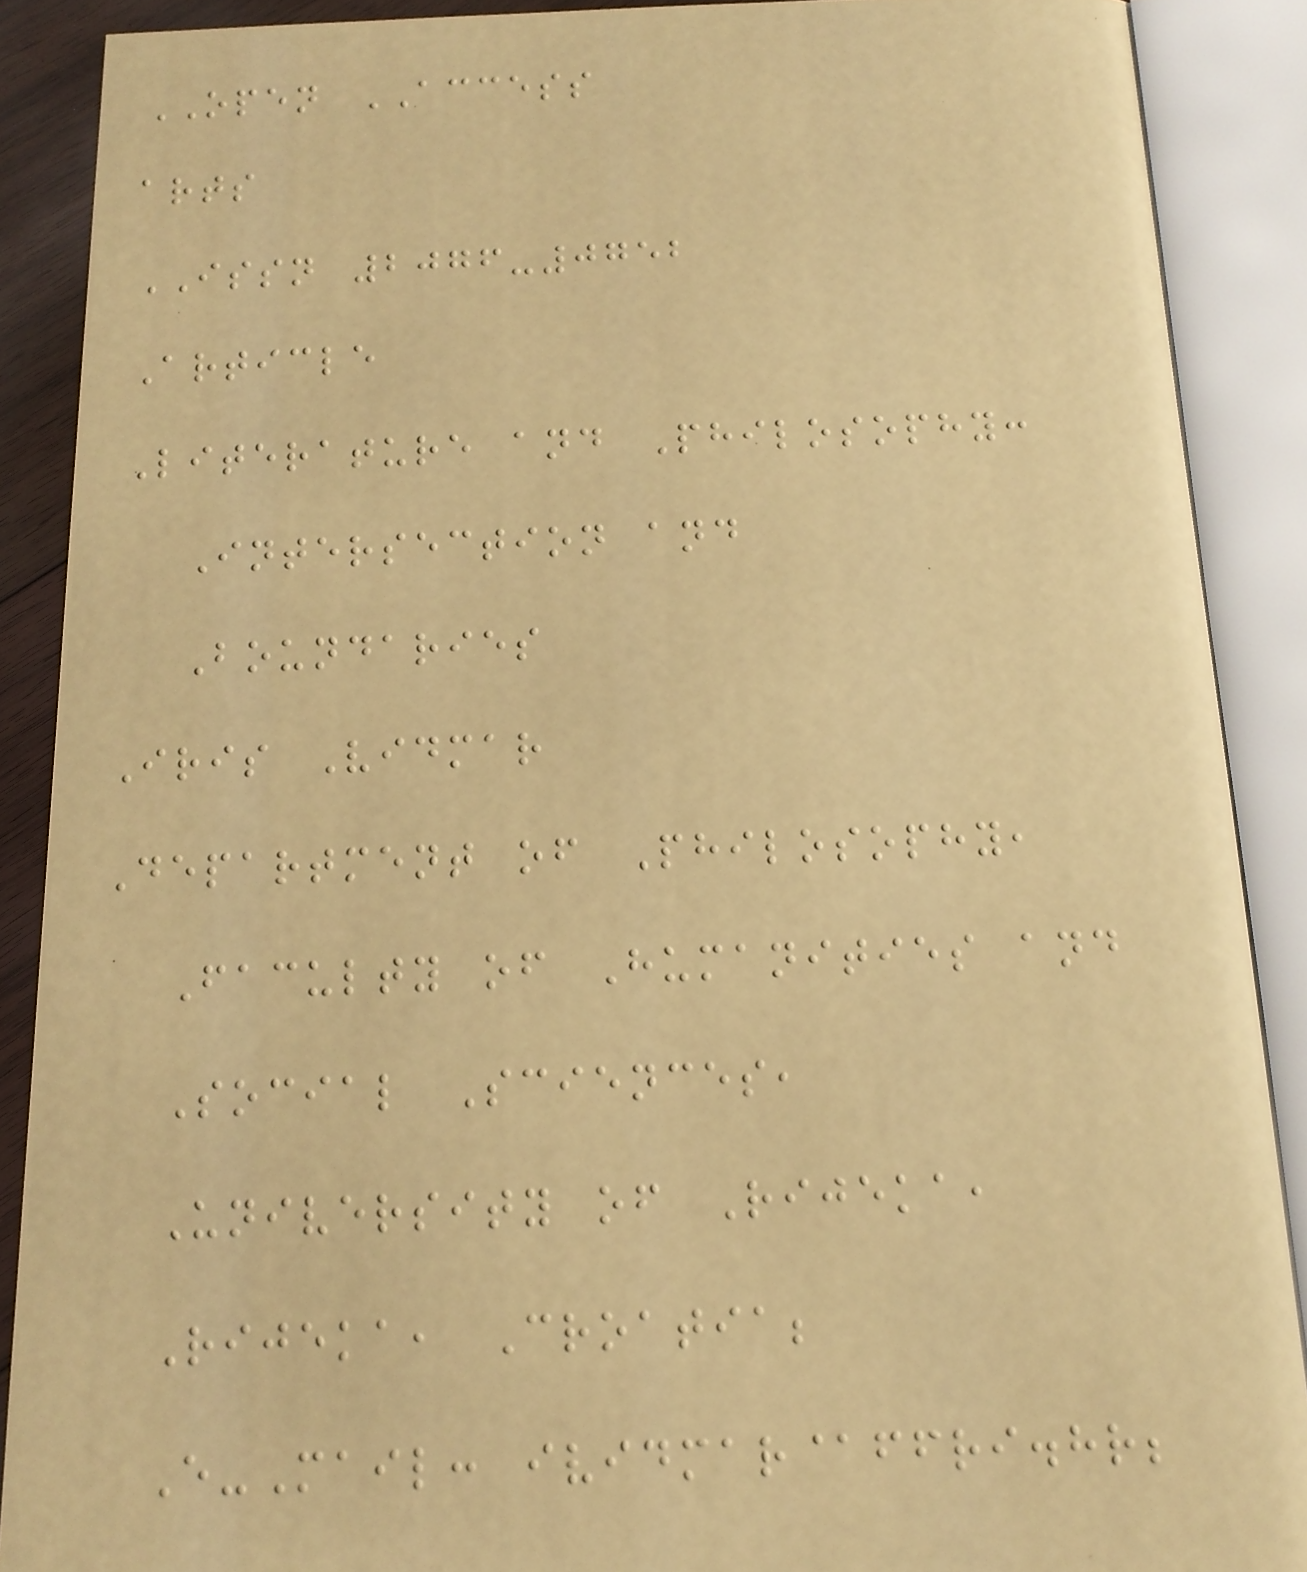OPEN ACCESS
arts
ISSN 2076-0752
Article
Literature and Philosophy:
Intersection and
Boundaries
Iris Vidmar
Department of Philosophy,
Faculty of Humanities and
Social Sciences,
University of Rijeka,
Rijeka, Croatia;
E-Mail: ividmar@ffri.hr;
